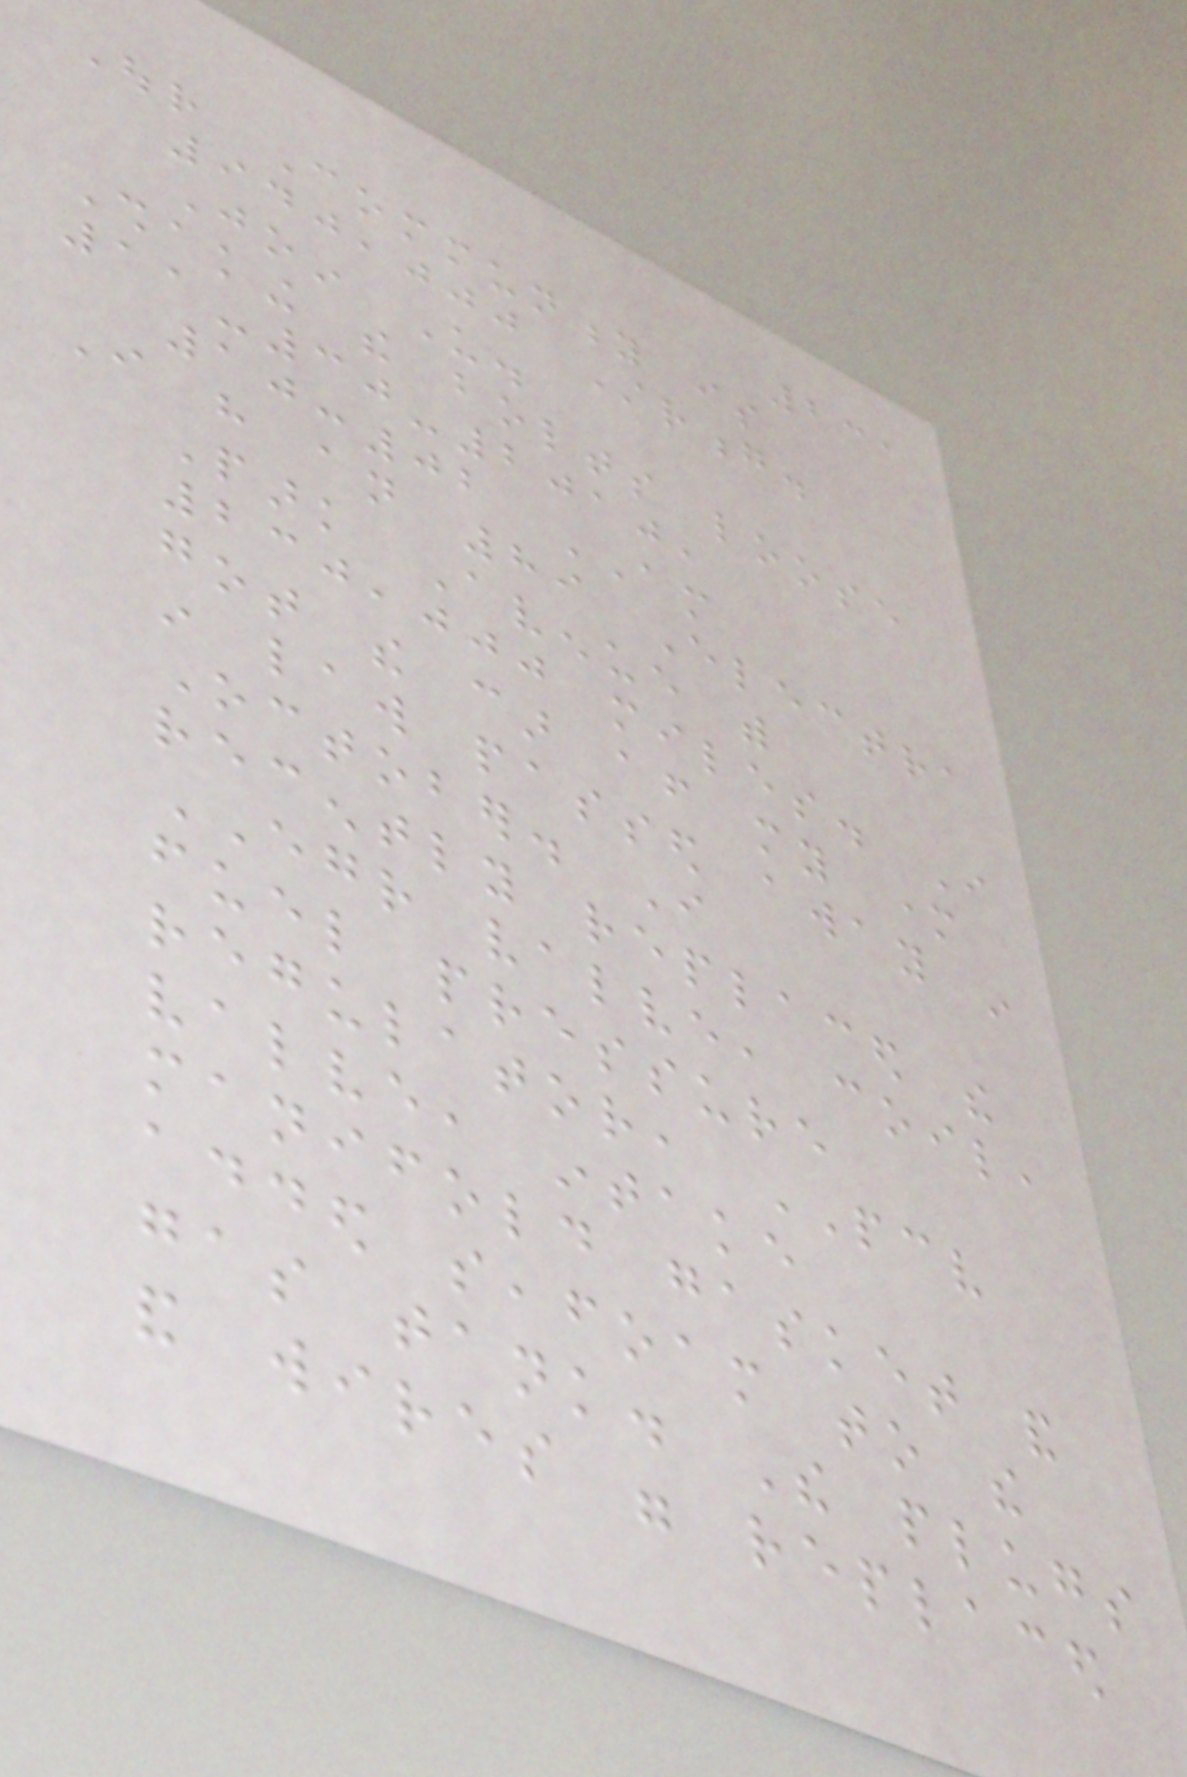231
Our Community is
940,000 Strong.
Join Us.
Shaking the bolts loose
11-30-2010,
10:02 AM
I have an 89 Electra
Park Avenue with
230,000 miles. I
got the car after my mother
in law passed away in
October. I
recently replaced the
EGR valve, coil,
fuel pressure
regulator, PCV
valve, intake
manifold gasket and
added seafoam to the
gas tank. The plugs
and wires were replaced
